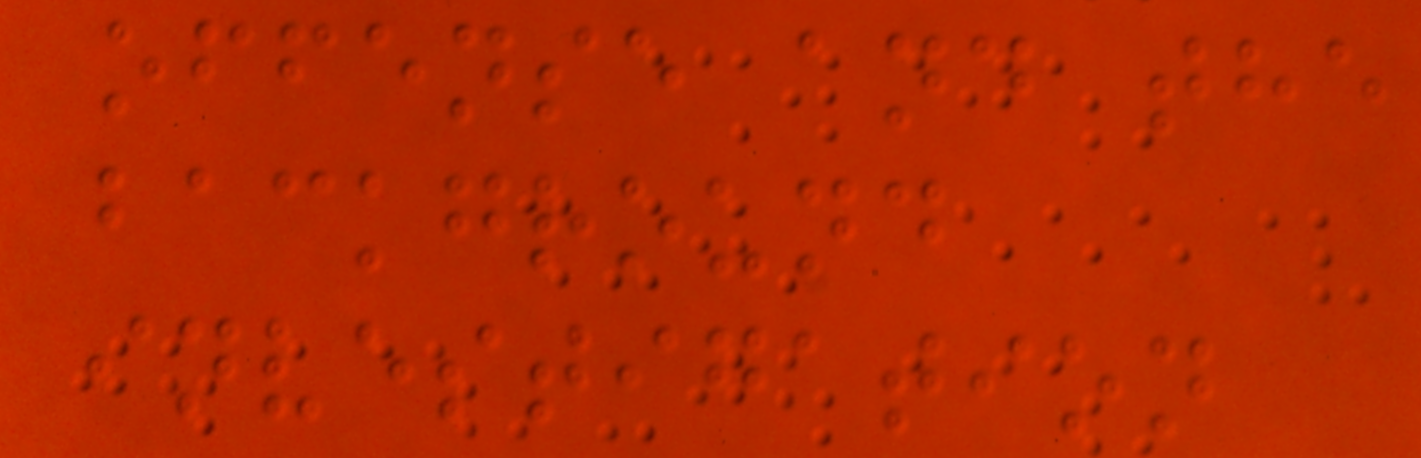offense and the
background
investigation
